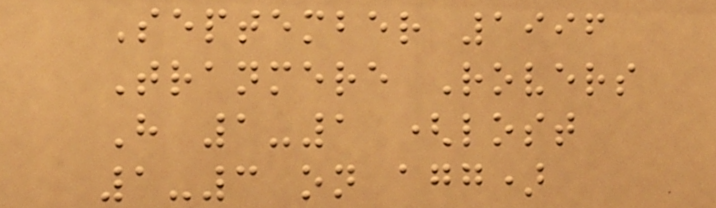September 1996
Tranmere Rovers
H 1-1 (lost
1-3 on agg)
